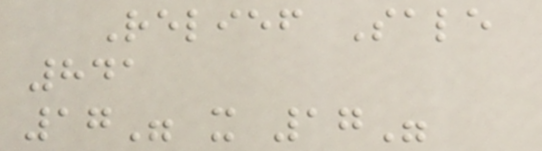Relief Sale
841
17" x 17"
